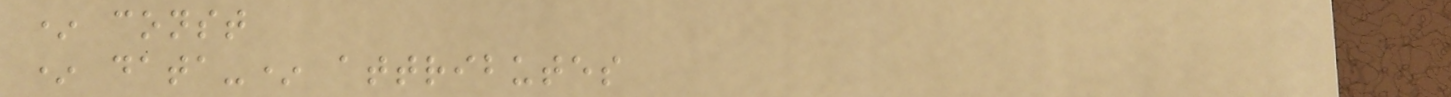* const
* data-* attributes
